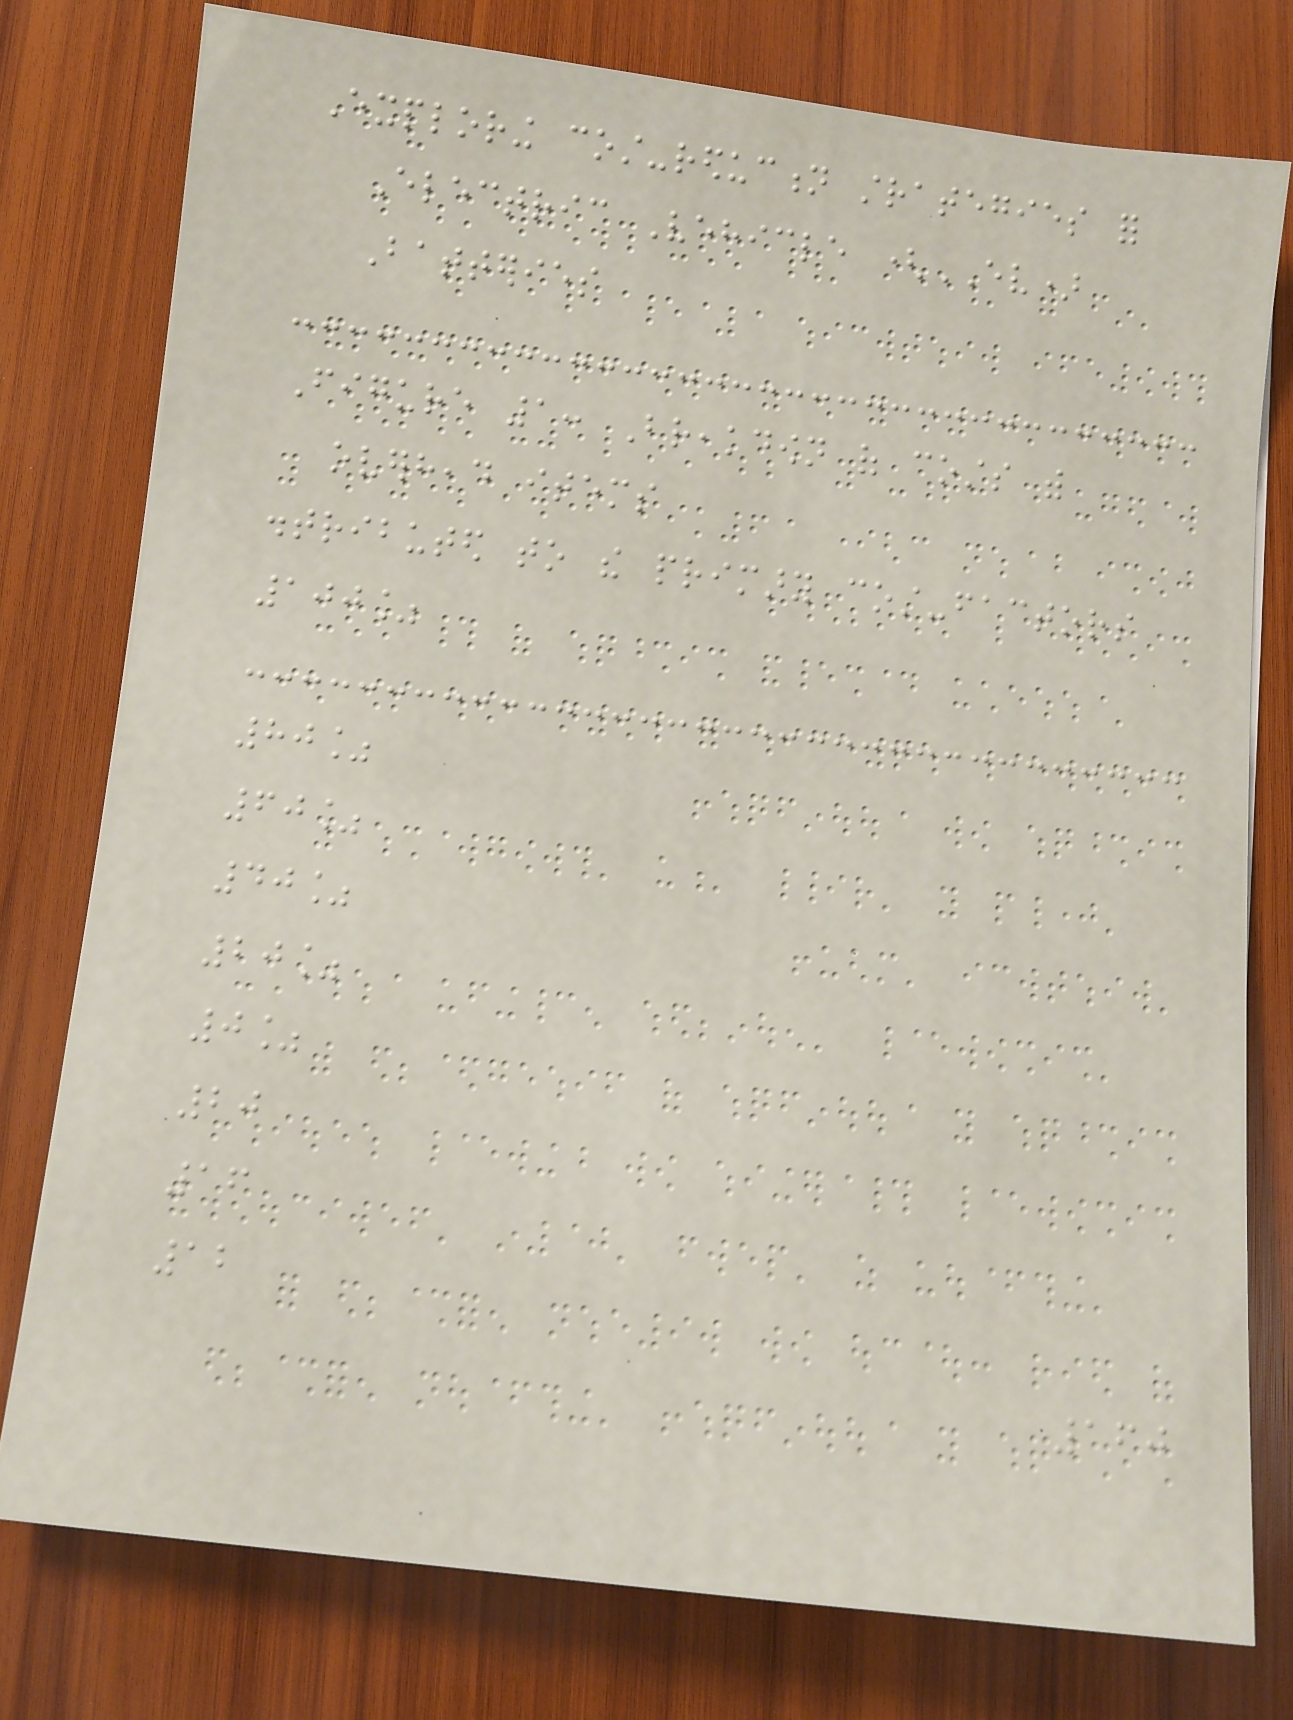Exploring cost-reduction strategies for
Electric Vehicle (EV)
Batteries
Figure 1: Breakdown of costs with
overhead items
distributed to the primary cost-factors
100%
80%
60%
40%
20%
0%
20
16
12
160
